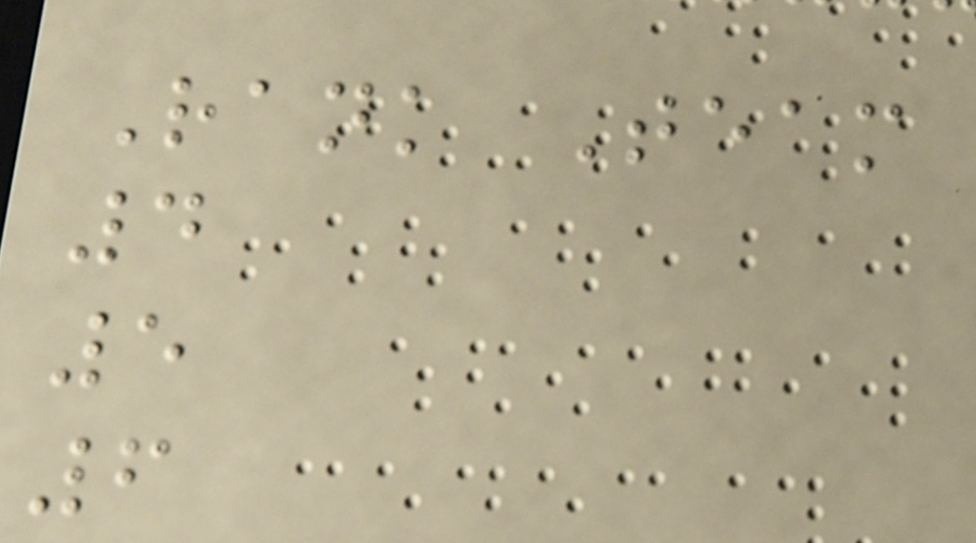Rank Team
4
5
6
